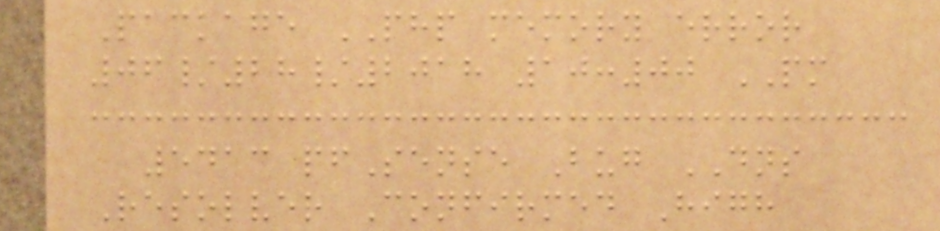Package PHP memory error
06/28/2018 10:00 PM
5413 pfSense Bug DNS
Resolver Confirmed High
